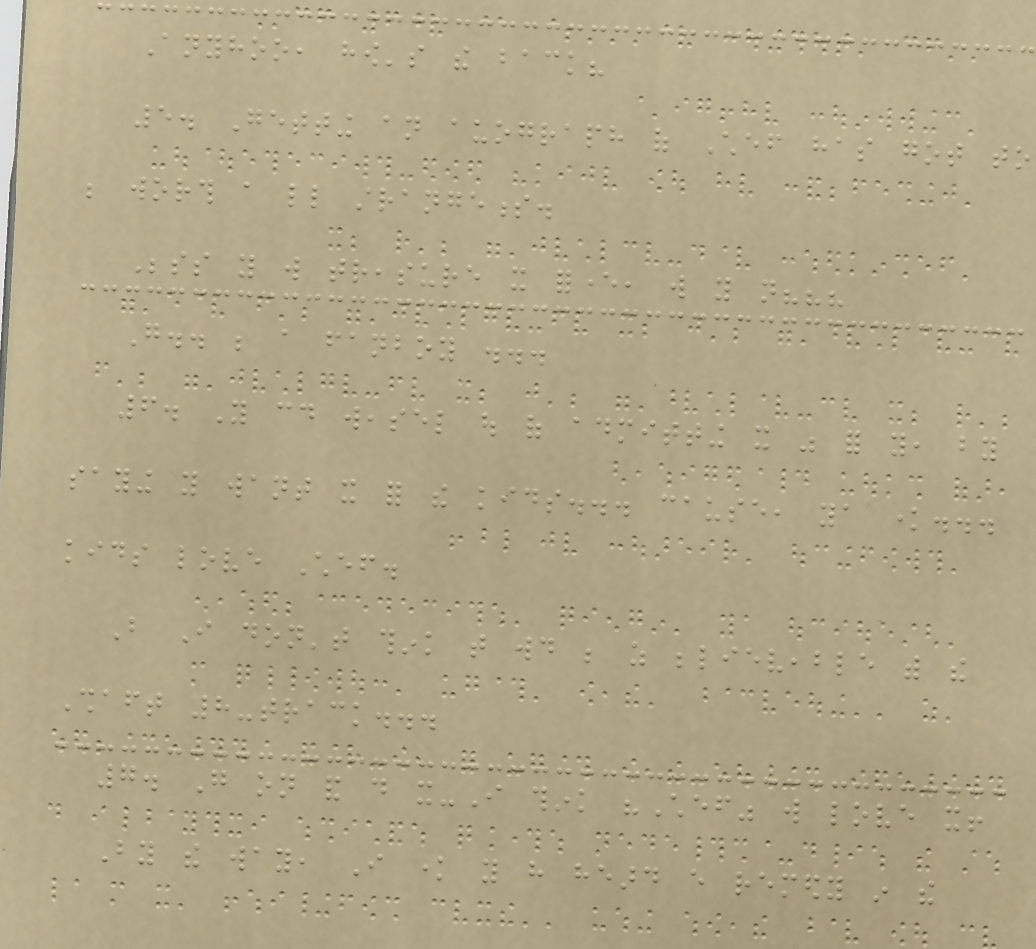Anyhoo, how's the back?
5. Getting an auograph of Chef has got to
be worth a little strangeness.
Besides you will treasure it forever, will you not???
Go.. be a fanboy ...
6. You could weasel out of admitting it was for you, by
saying you want it for the kids... cause, ya know...
kids love Chef.
But I don't think that would be as believeable with the
Shaft 8-track...
7. Go on and do it-I think "Chef" will love it!
By the way, I know you have heard every remedy in the
